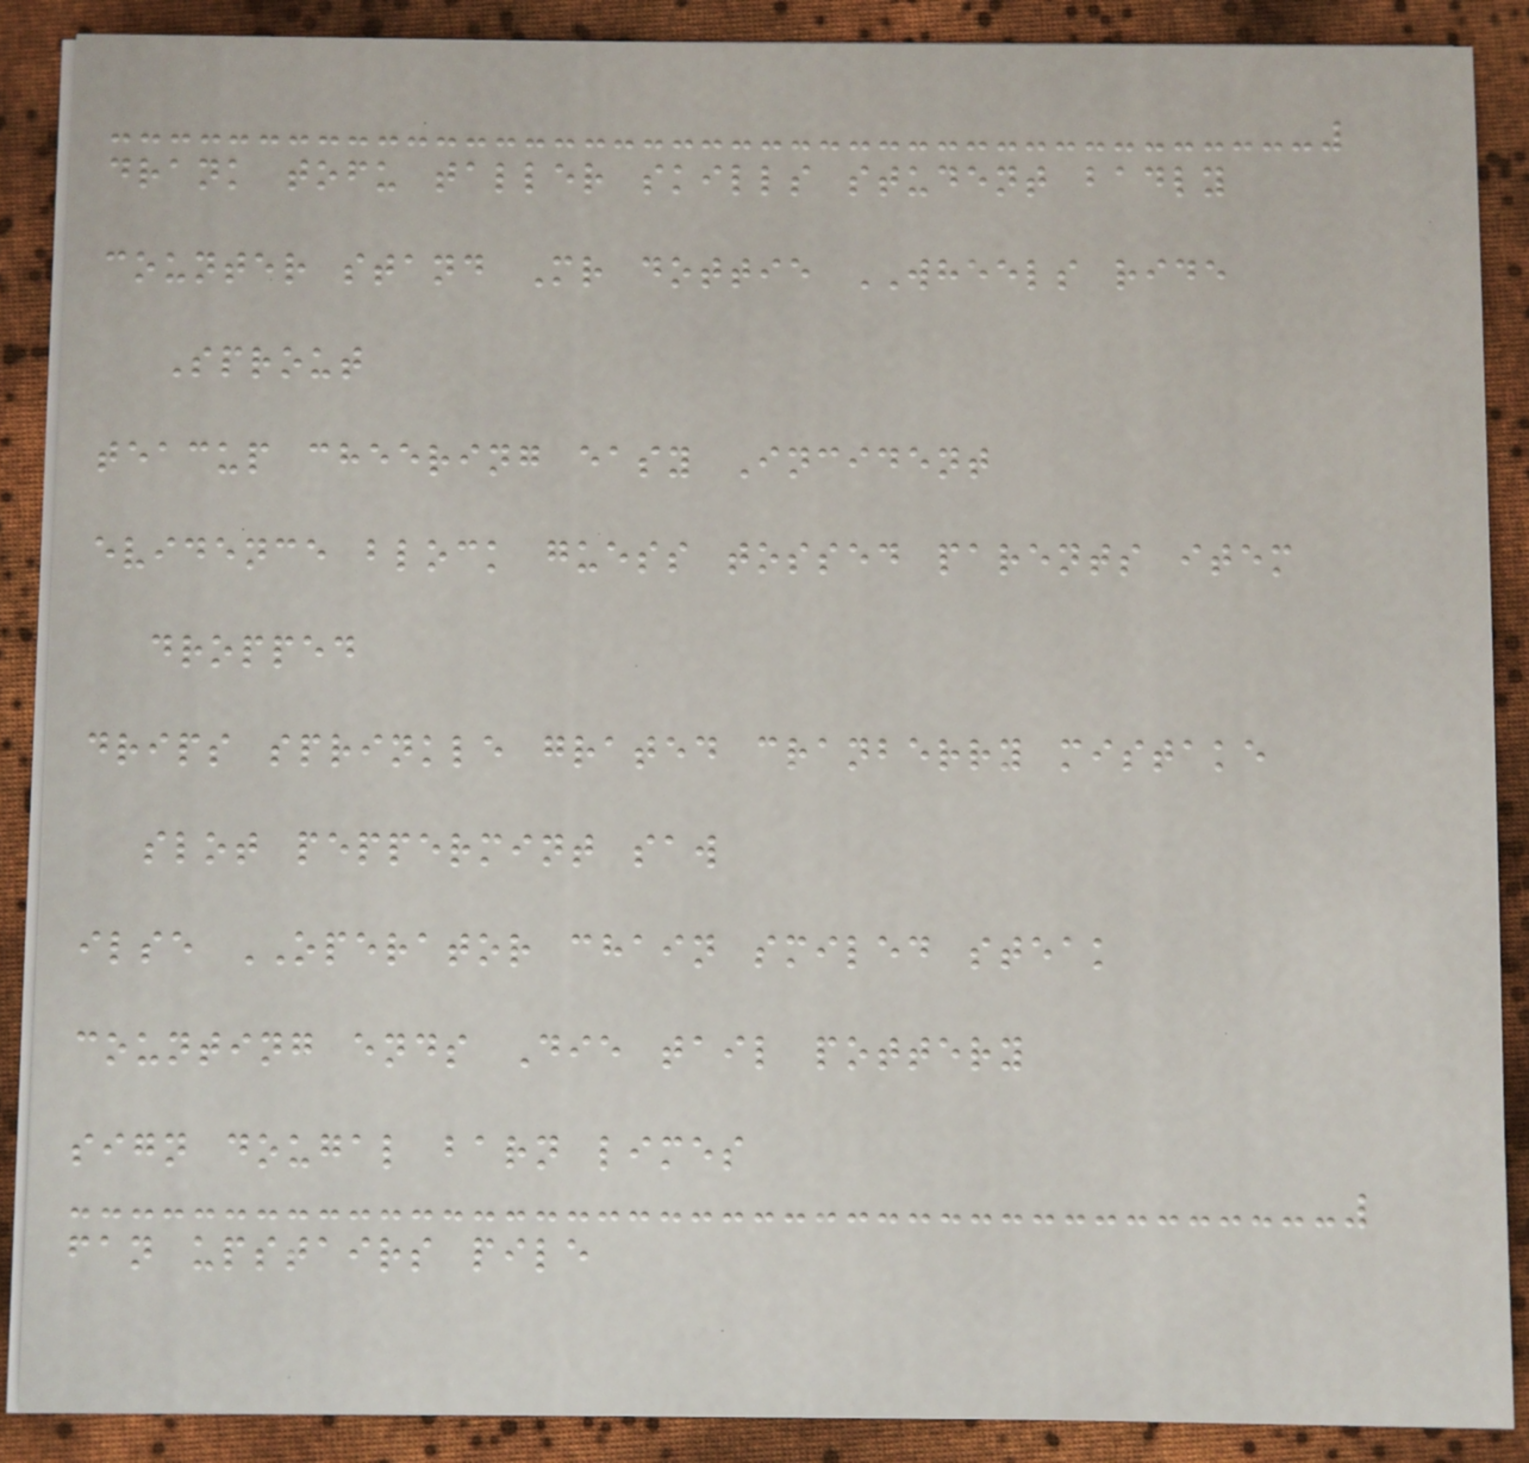drank tofu taller skills student badly
counter stand Mr dottie WHEELS ride
Sprout
teacup cheering easy Incident
evidence block guess tossed parents item
dropped
drips sprinkle grated cranberry mistake
slot peppermint saw
ilse OPERATOR chain smiled steak
counting ends Die tail pottery
sign dougal barn limes
fan upstairs pile
